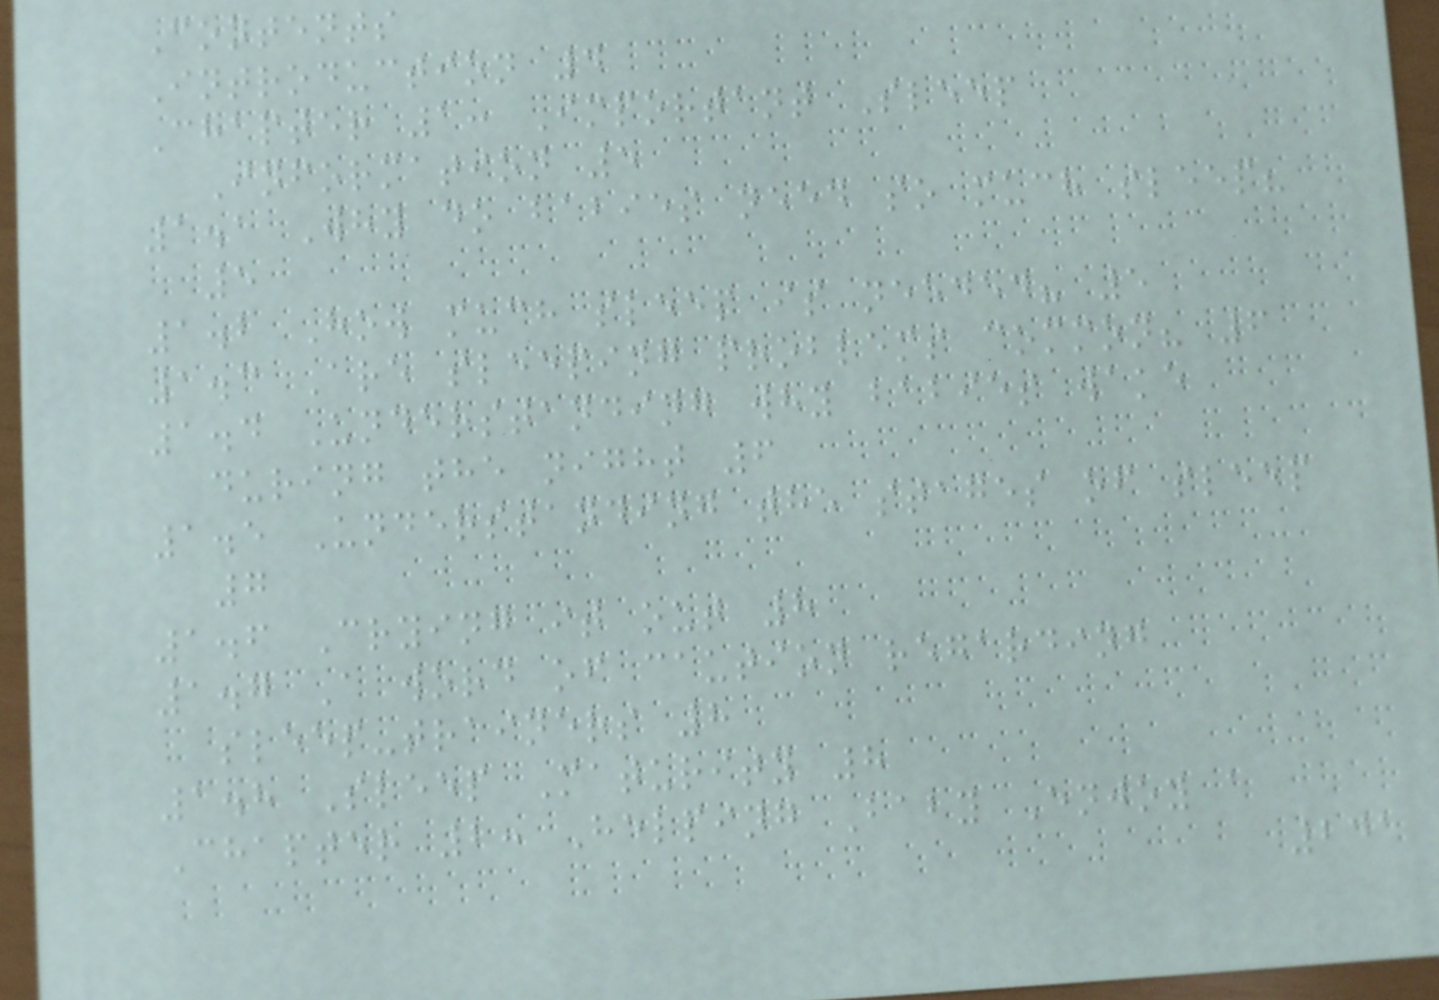Contents
Introduction 4
Chapter 1: Important Sleep
Information 5
1.1 Why do babies need so much sleep?
5
1.2 How much sleep is needed? 5
1.3 Are sleeping problems common? 6
1.4 Understanding why babies wake
during the night 6
1.5 Understanding the stages of sleep
7
1.6 Crying it out 8
1.7 A word of caution regarding
sleep-trainers 8
1.8 Sleep Maturity 8
Chapter 2: Helping Baby Enjoy a
241
